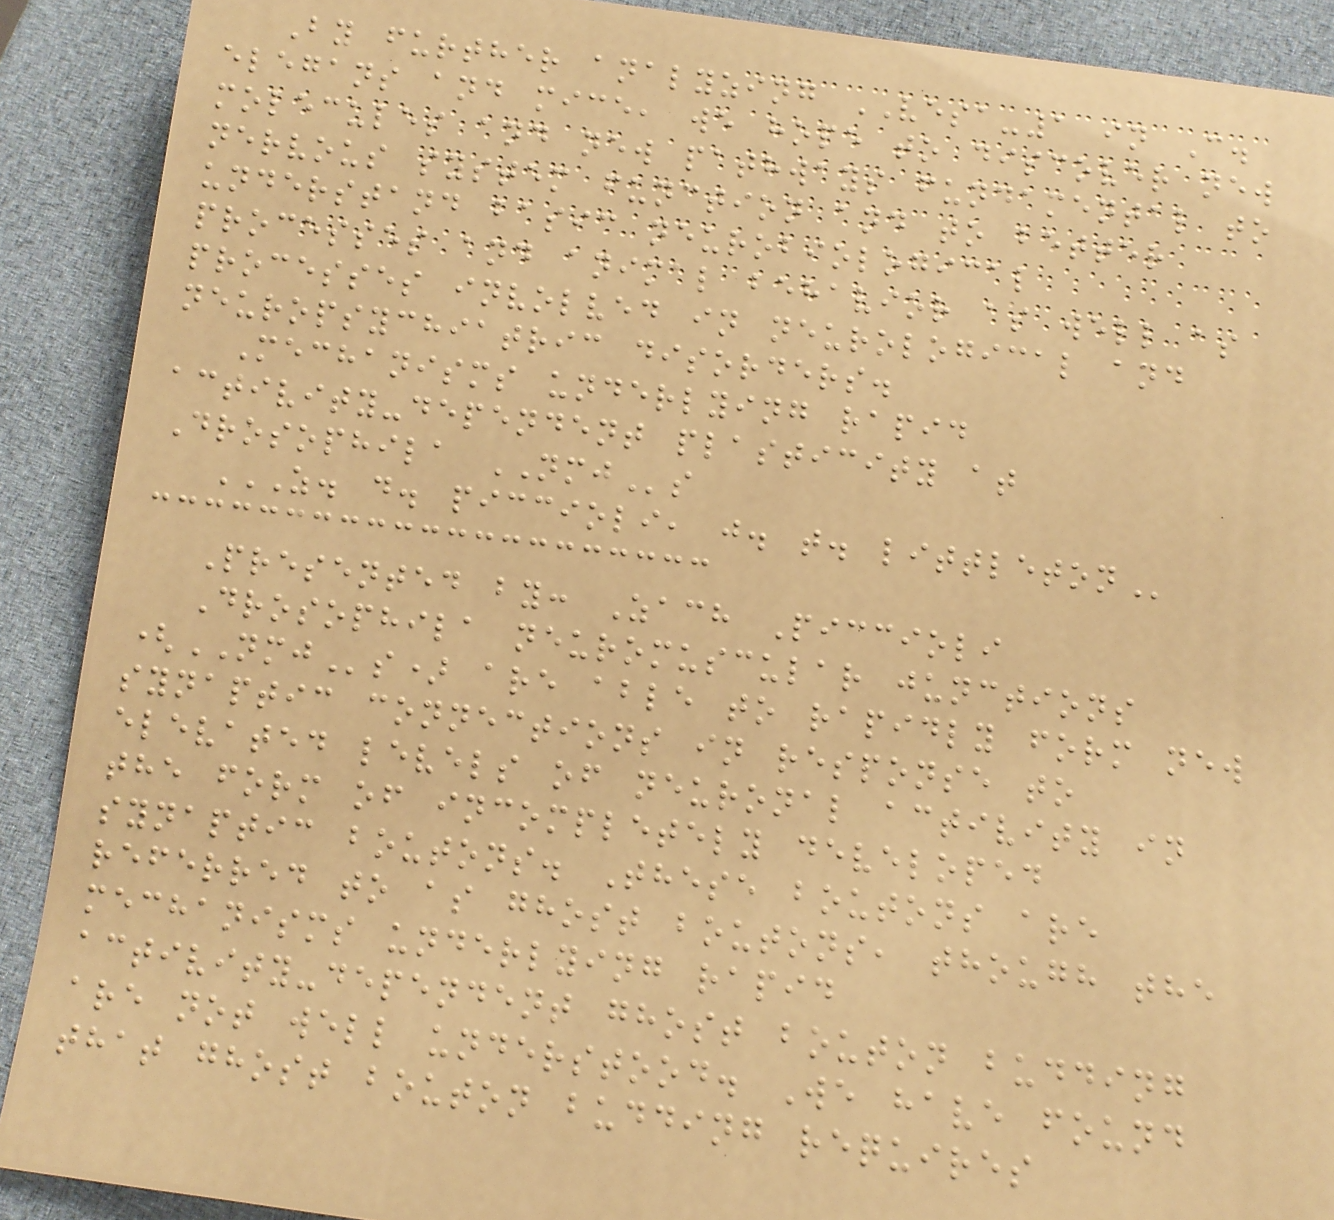By further analyzing VESA-1 in C.
elegans and mice, we hope to discover new
molecules and new pathways fundamental to
nervous system function and to better
understand basic neurobiological
processes and animal behavior as well as
processes involved in neurological and
neuropsychiatric disorders.
Mechanisms underlying rapid
activity-dependent plasticity at
Drosophila NMJs
Z. D. PICCIOLI, J. T. LITTLETON
Presented by: Zach Piccioli
Drosophila neuromuscular junctions
(NMJs) are able to rapidly form new
synaptic connections in response to
elevated levels of neuronal activity in
the form of incompletely developed
synaptic boutons. These boutons are
referred to as ghost boutons, though the
mechanisms underlying rapid
activity-dependent ghost bouton budding
are not well understood. We have found
that ghost bouton budding requires
